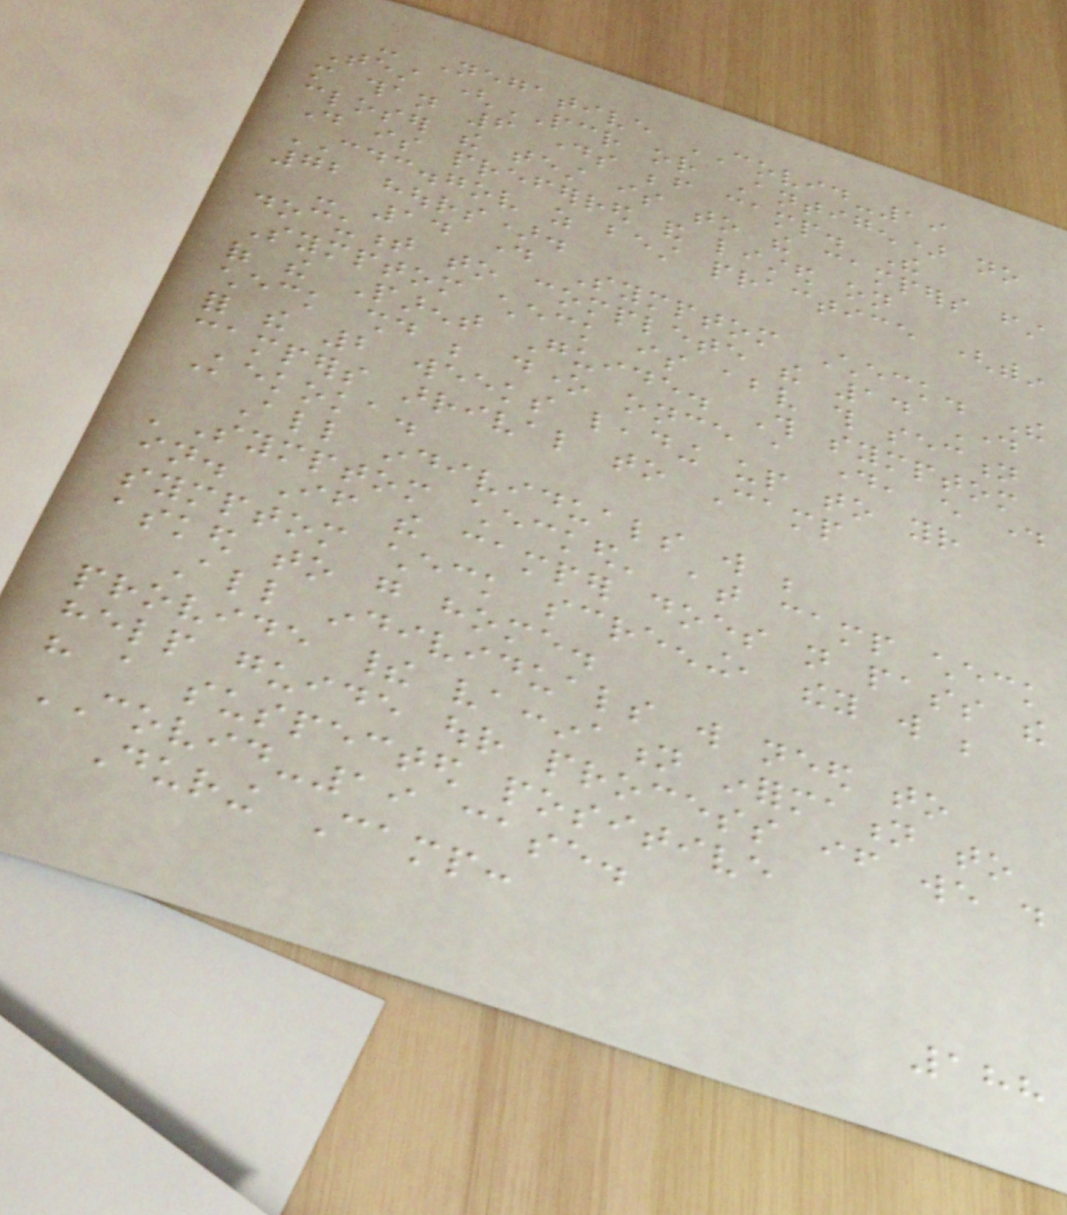- Negative COVID-19
Test (PCR or Antigen) no
more than 6 days before camp. The
closer the test is to the campers first
day is preferred and listed on
CDC.gov as best practice (within
72 hours).
- 14 day Symptom Check. The
document to complete the 14 Day
Symptom check is above this section
of the Parent Guide. This symptom
check should be done once a day, every day
for the 2 weeks leading up to your
campers arrival to Camp
Kekoka.
All individuals will be
'Symptom checked' at camp check
in. If the camper does not pass the
symptom check screening, they will be
asked to go home.
All individuals will need to
provide their vaccination information to
help guide our process if we do
have a suspected positive
COVID-19 case.
During Camp:
188
